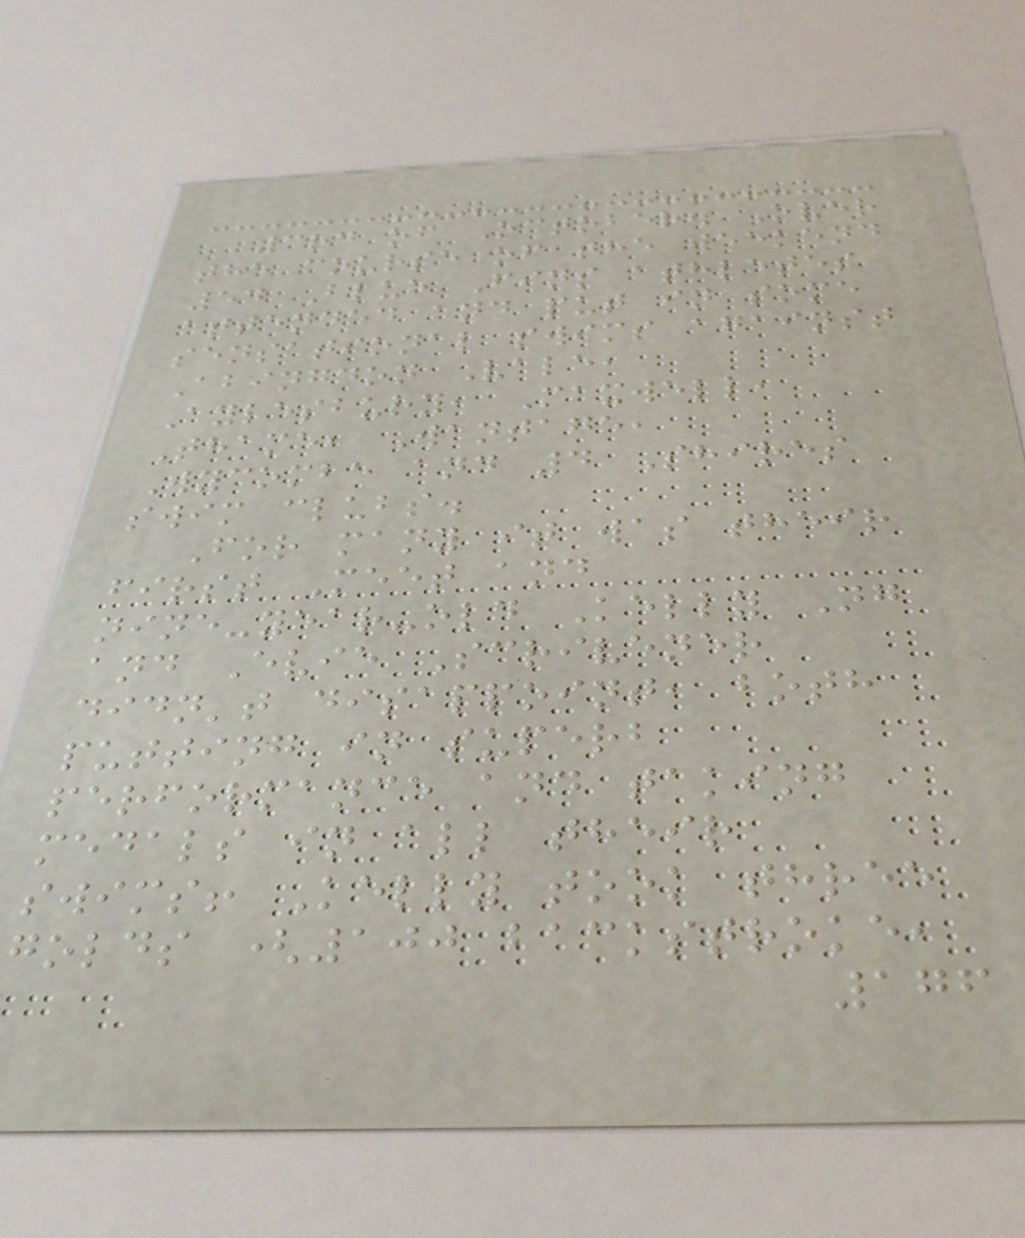3rd of October. Over
the course of the weekend
54 Blue Fins athletes
attended and put in some
sensational swims against
Abingdon Vale,
Aylesbury, Maxwell,
Thame, Wantage,
Wycombe and 4 Shires
swim clubs.
For many it was their
first Meet and
nine-year-old Kelly Ng
and Evie Scrivener
didn't disappoint, both
putting in superb
performance and taking
medals in all their
swims! Kelly took three
golds (100 backstroke,
176
